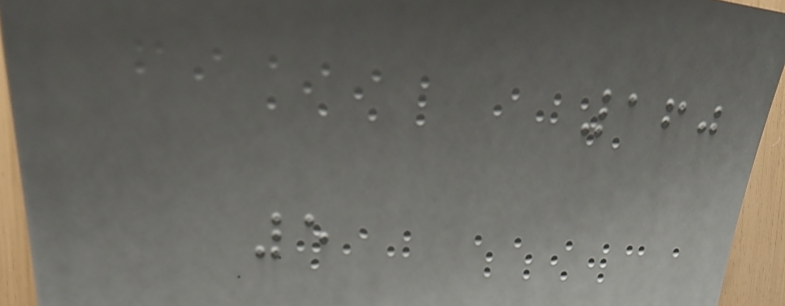160
5
